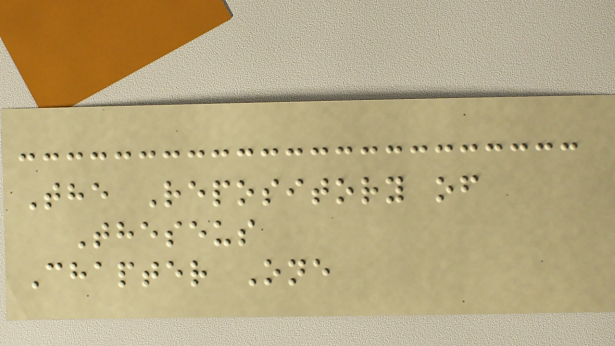The Repository of
Theseus
Chapter One
